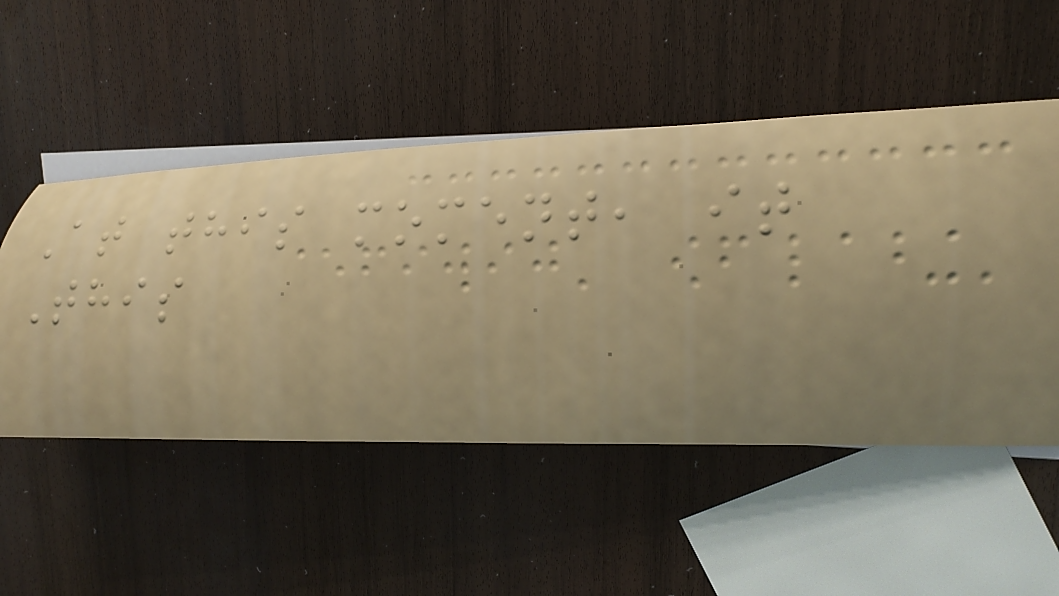At this moment, it
This
